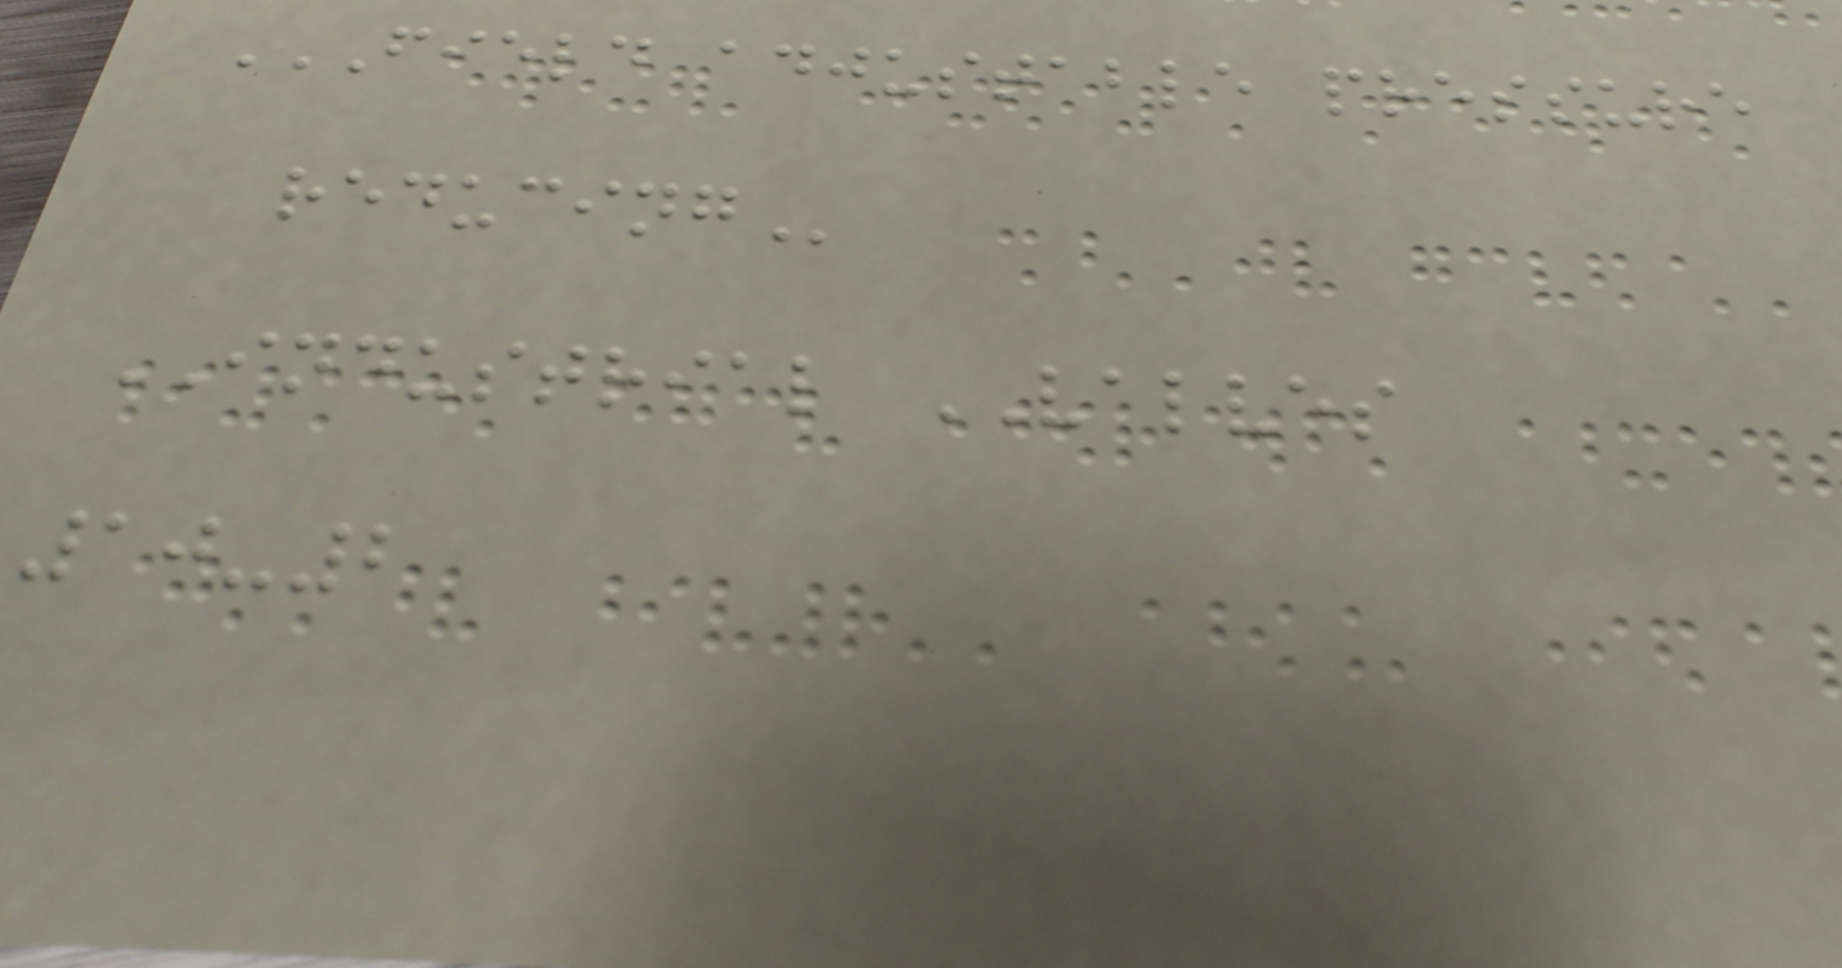FIELD ADJUSTABLE PRESSURE
REDUCING
INDUSTRIAL VALVES
10-2
